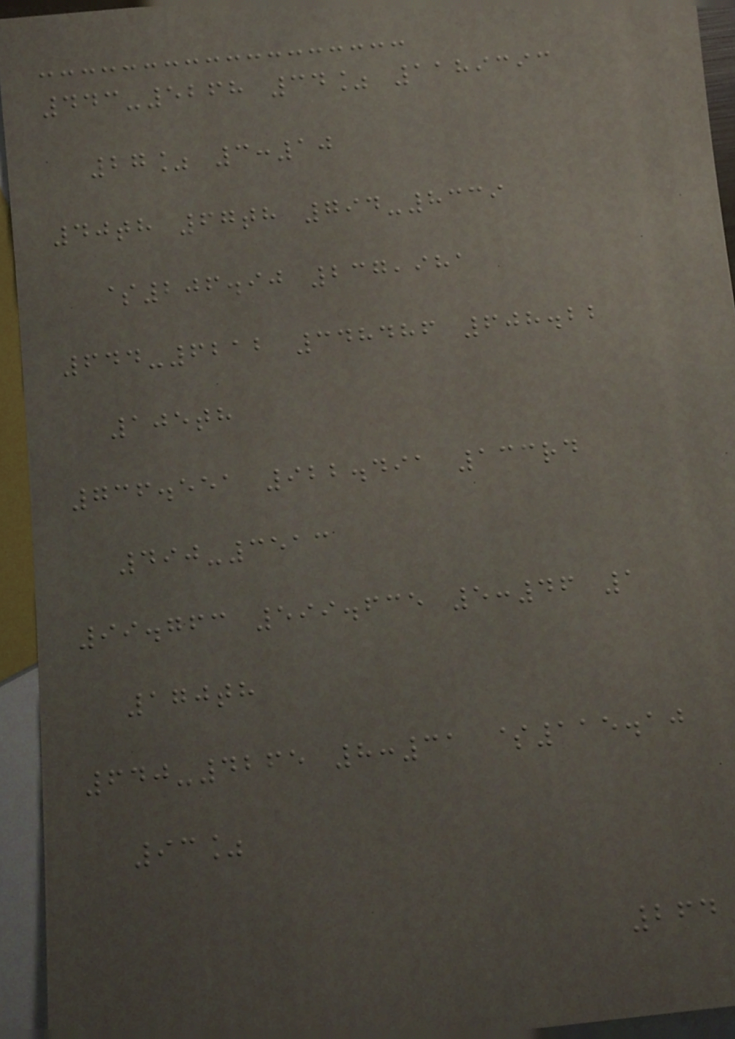443-5268 34% 1189393
27% 3:10
40th 67th 794-8339
$206.90 237,981
644-6212 348486 608.22
105th
736.551 922.491 133rd
490-3513
99.763 599.635 5:46 1
170th
640-4265 8:31 $115.10
93%
264
